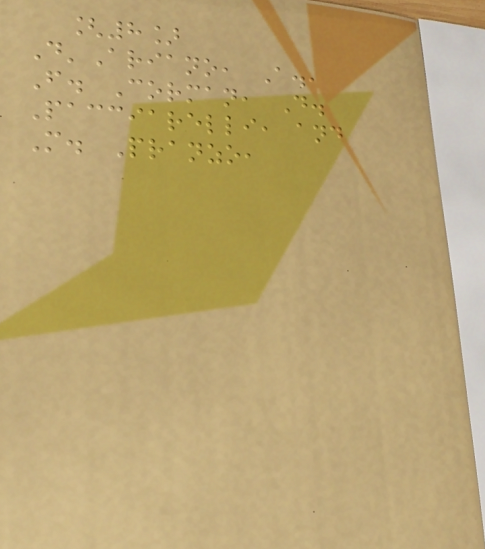[8]
D'Ariano, A.,
F. Corman, D.
Pacciarelli, and
M. Pranzo,
